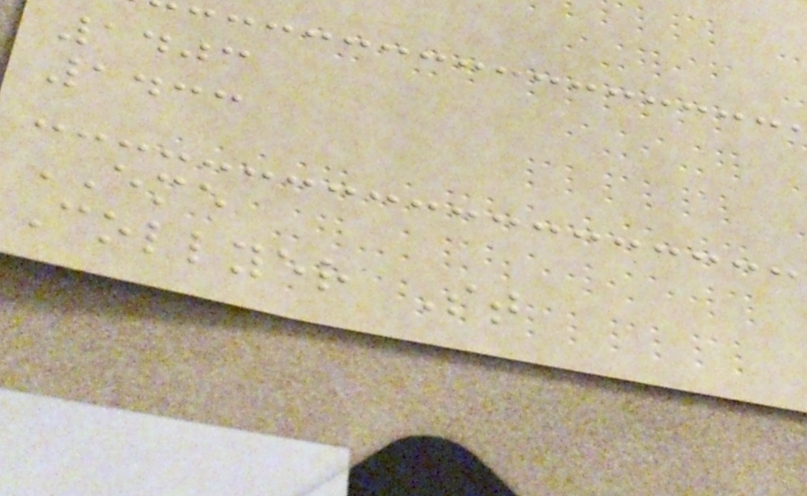1403
1433
EME
Collyer St
